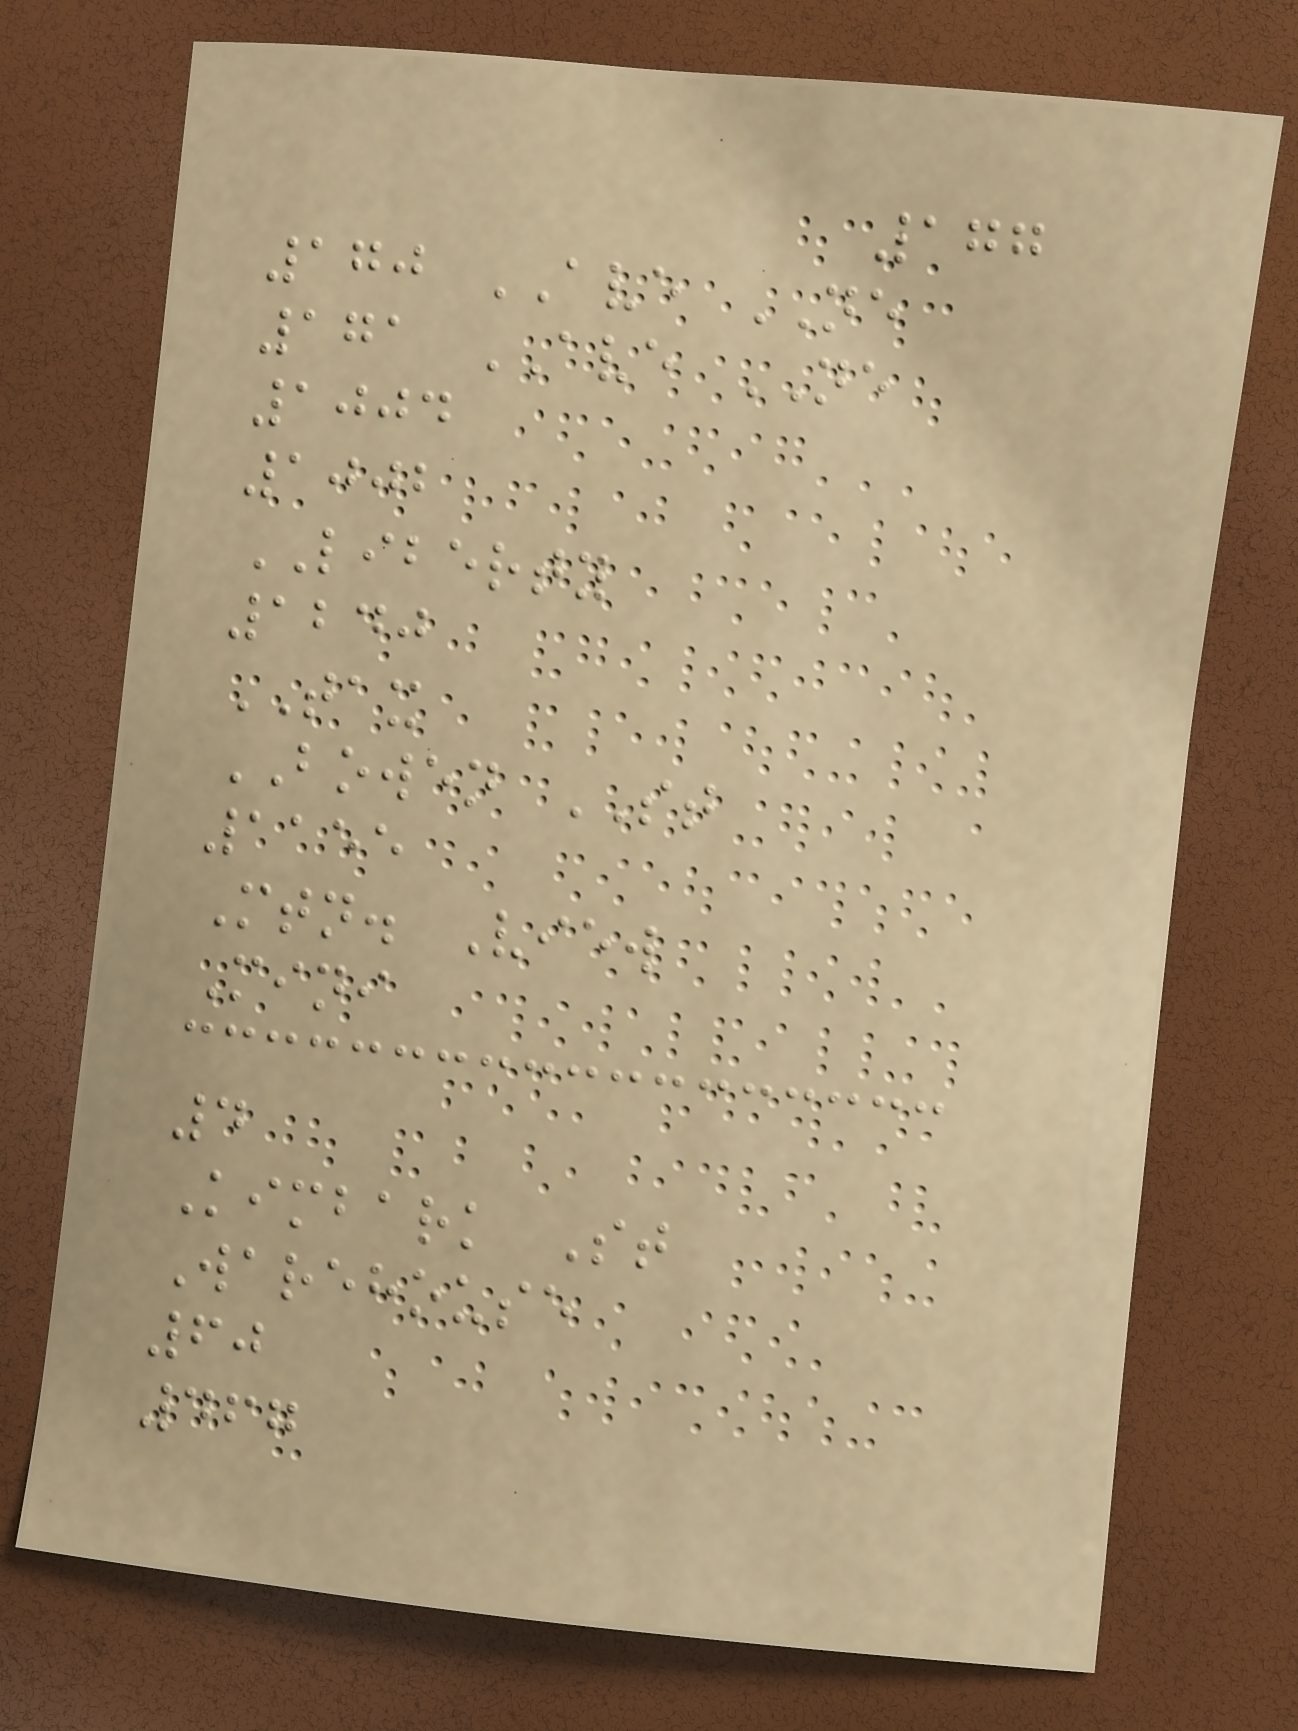177
170 AVE NE
171 AVE NE
1004
1002
LIBERTY
1240
TAX
BOWEN ST
1155
Mtn. View
Mini
4
Kimbark St
Warehouse
60
467
